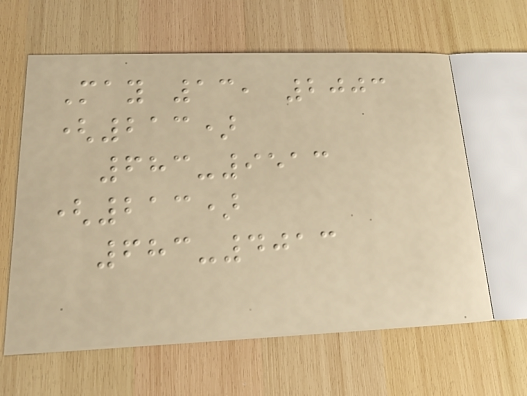May 13, 2003
(213)
683-9513
(213)
683-4013
